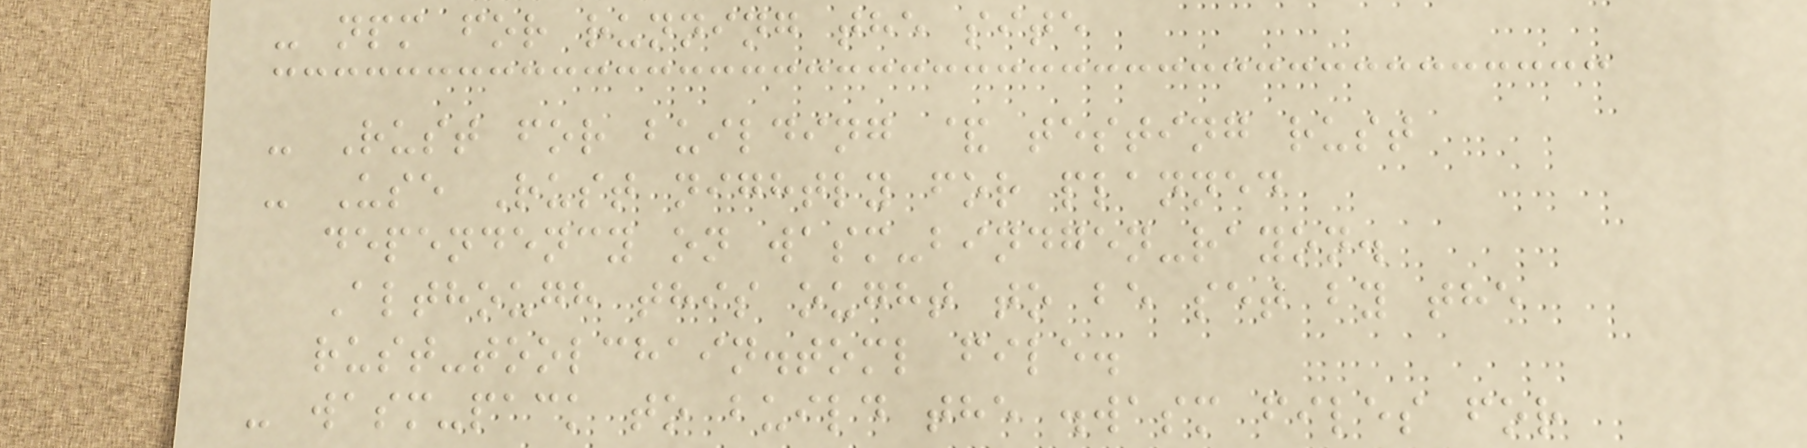- npm for running the site
- Rust for building & testing rust
- Use Rust nightly for planned
dependency on wasm-bindgen-rayon.
Although this ought to be set by the
rust-toolchain.toml file.
- wasm-pack to build the .wasm files for
